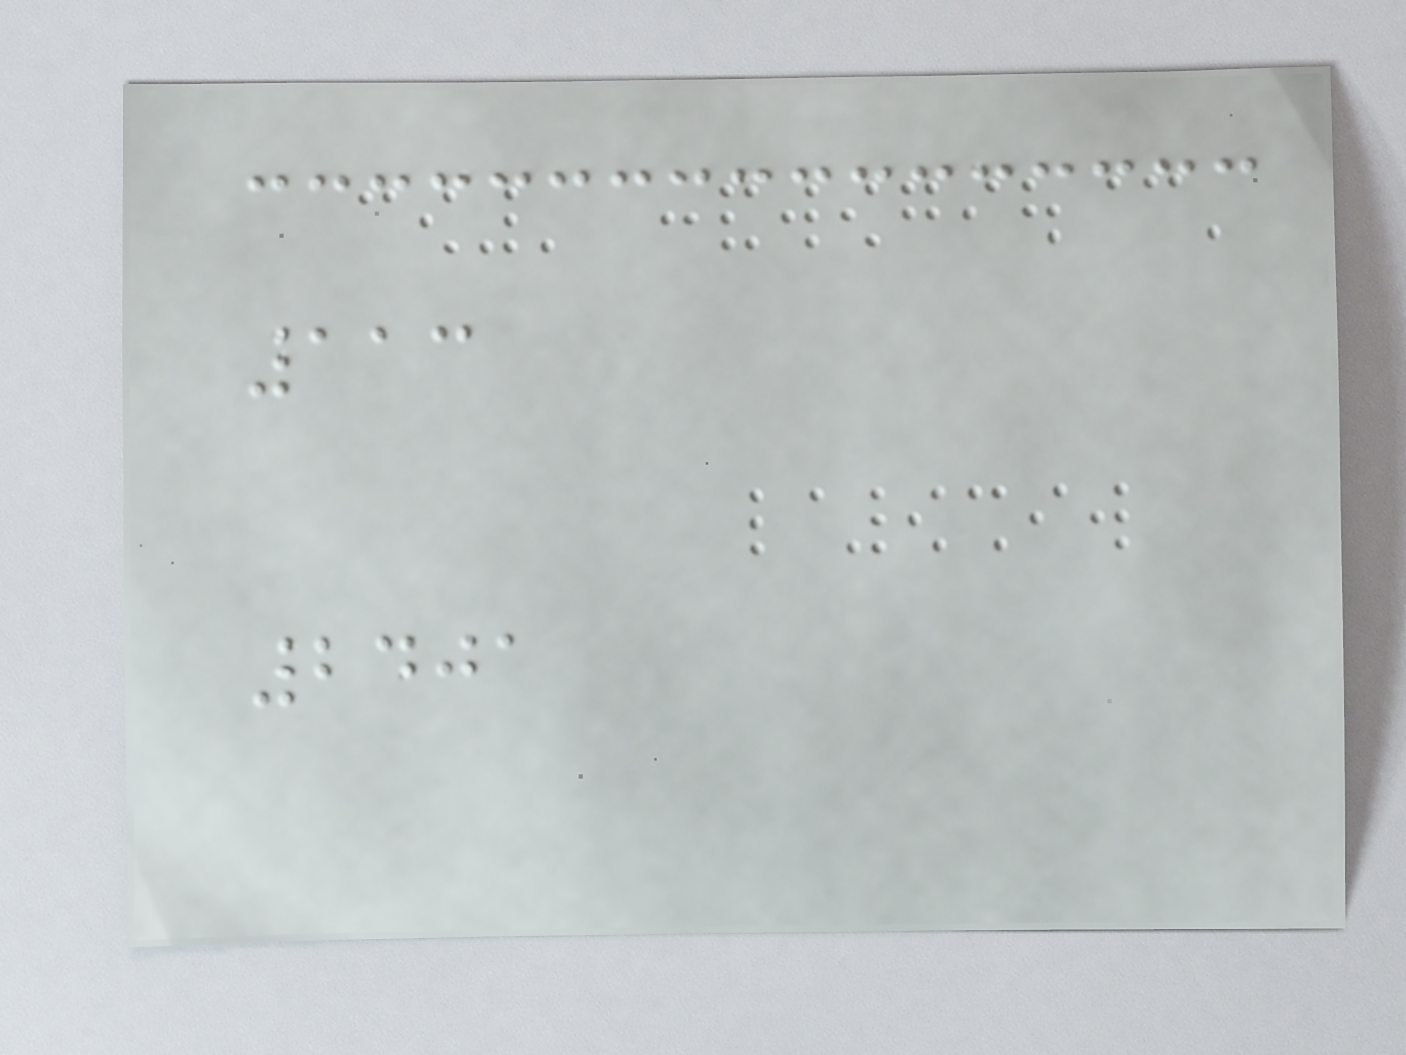113
2401
